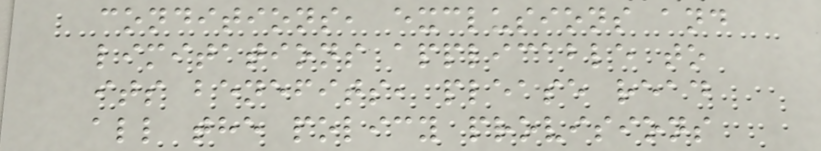conditions, exclusions and
limitations applicable to
its benefits, please read
all the policy provisions
